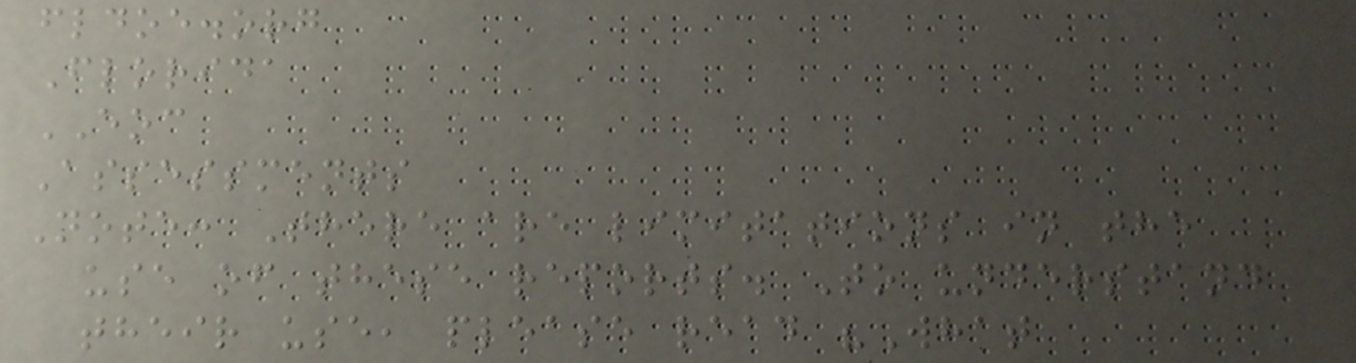fldoe.org
Florida
EOC
Assessments
Note: There are limitations in the
use of these reports. To understand
their use, please read "What
